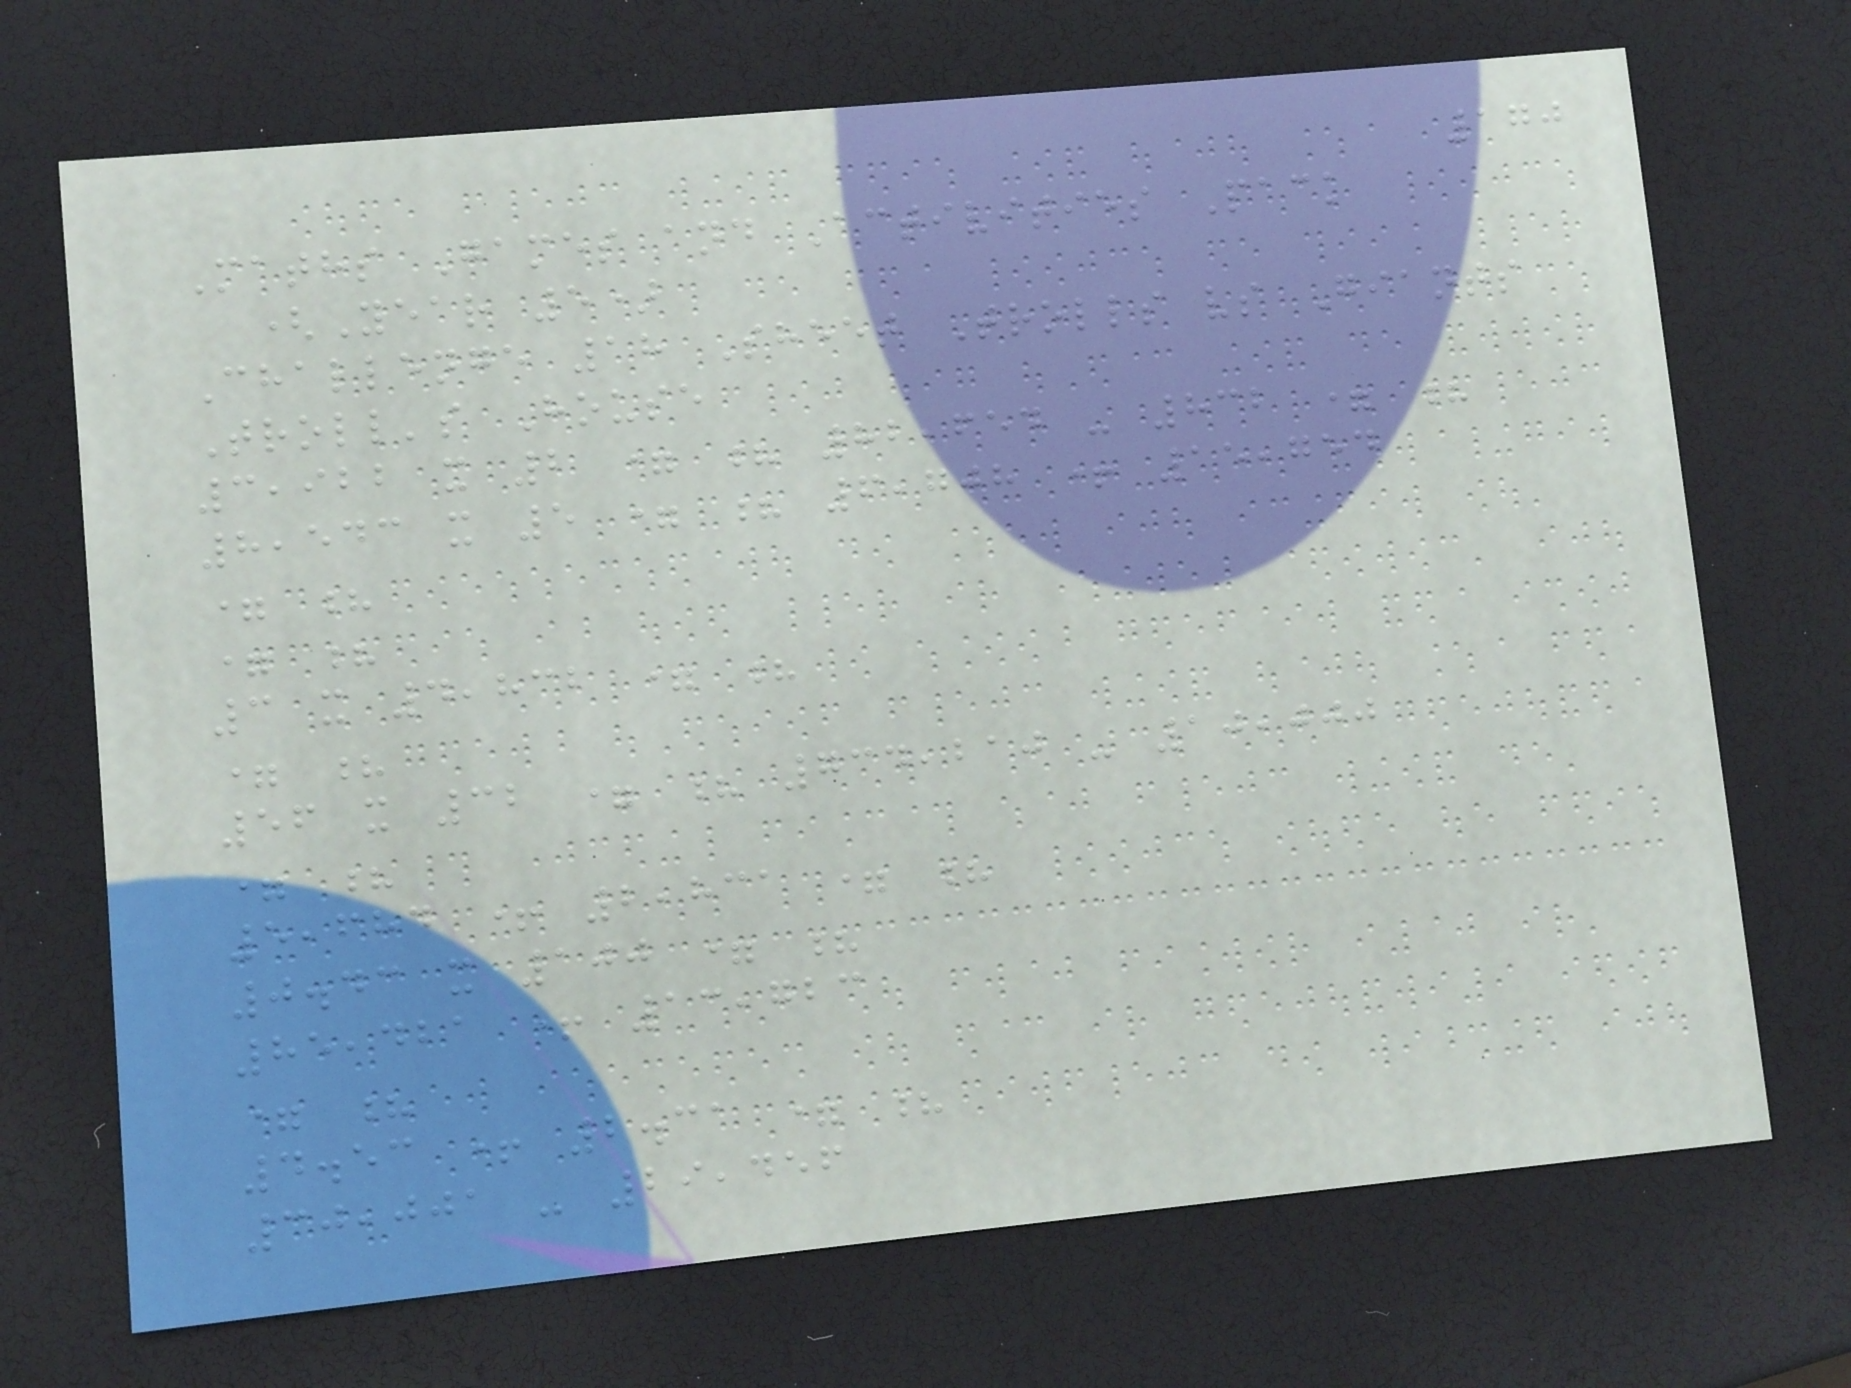170
Maths Games and Activities Pack
(Year 5)
Challenge 18 Sheet Trolls vs Giants
Troll's House
3,922 x 2 = ? 82,654 - 832 = ?
8,543 x 5 = ? 6,708 + 15,754
= ?
= ?
3 x 4,832 = ?
= ?
56 x 32 = ? 734,210 - 10,000
= ?
5,684 + 2,831 = ?
0.43 x 100 = ?
85,421 + 13,723
= ?
4.53 + 2.31 = ?
30,001 - 29,456
